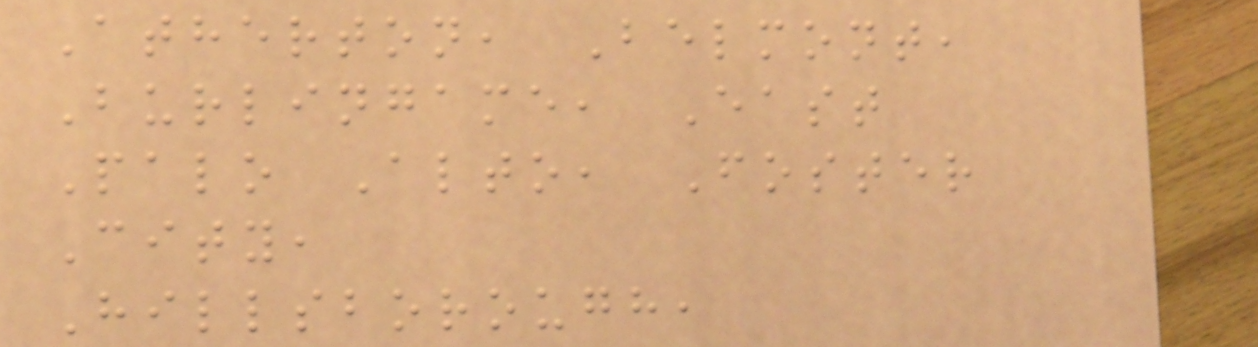Atherton, Belmont,
Burlingame, East
Palo Alto, Foster
City,
Hillsborough,
